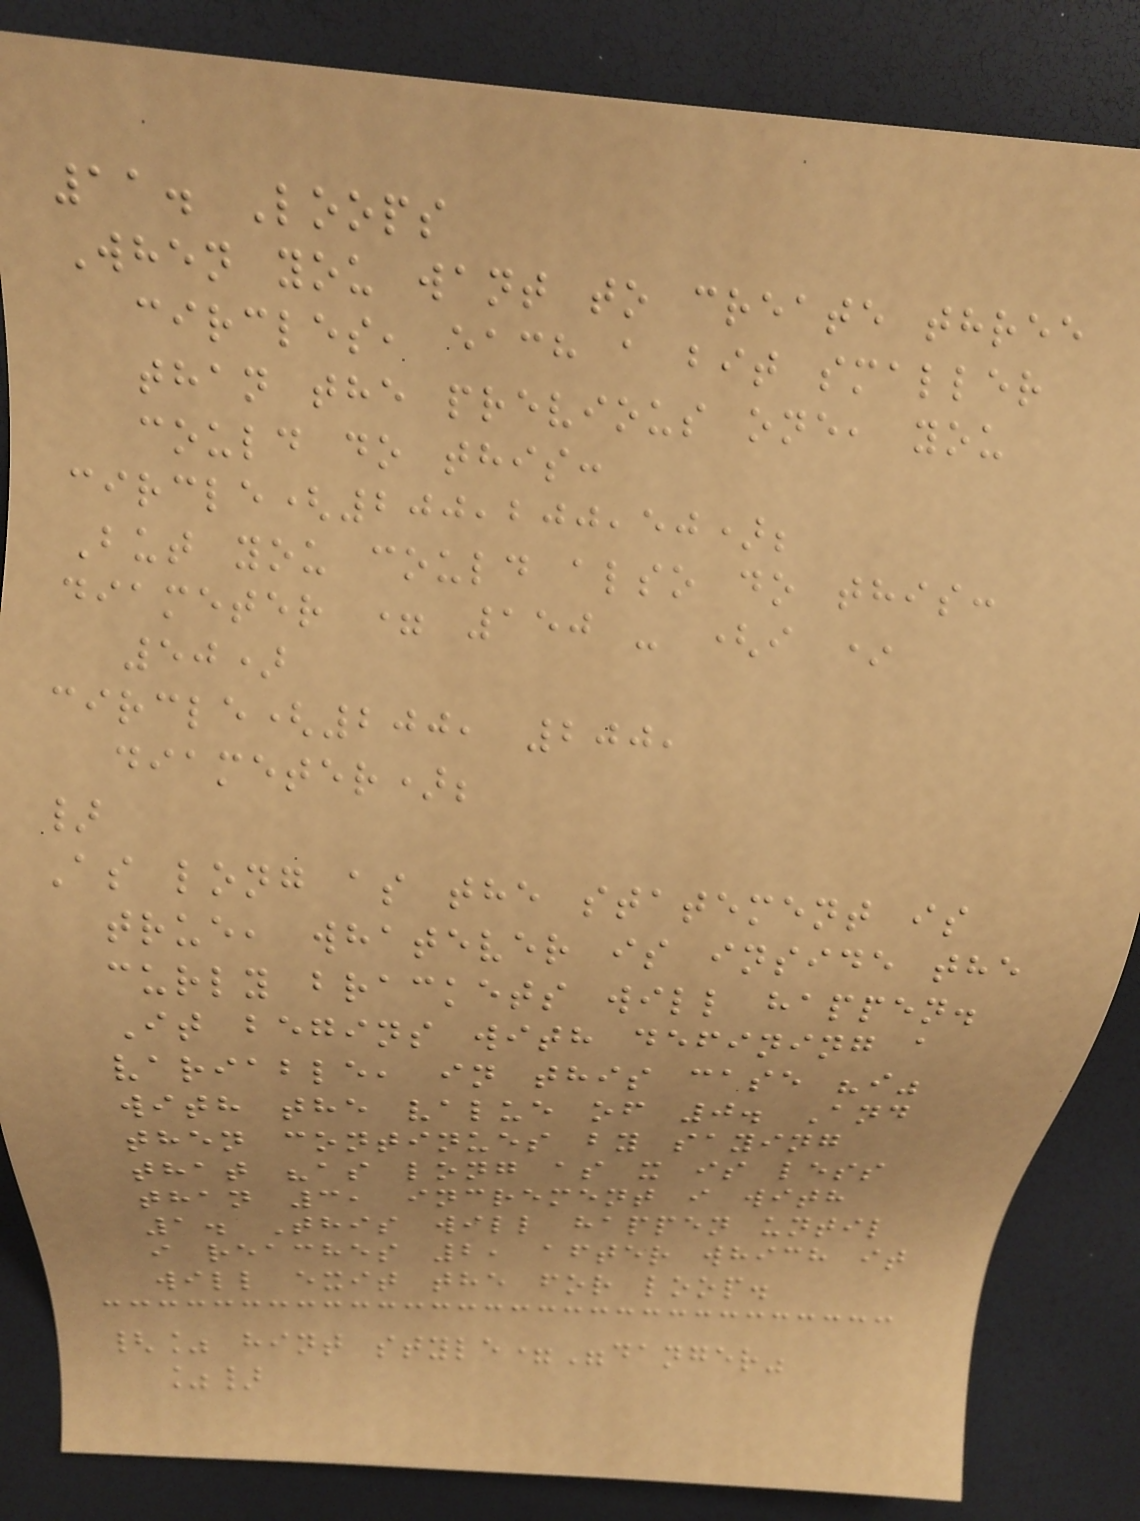11. Loops
When you want to create three
circles, each a bit smaller
than the previous one, you
could do this:
circle(200,200,50);
But you could also do this:
diameter = 150 - (i *
50)
circle(200, 200,
diameter);
}
As long as the statement is
true, whatever is inside the
curly brackets will happen.
It begins with defining a
variable, in this case "i"
with the value of 0. And
then continues by saying
that "as long as x is less
than 3, increment i with
1. This will happen until
i reaches 2, after which it
will exit the for loop.
{% hint style="danger"
%}
